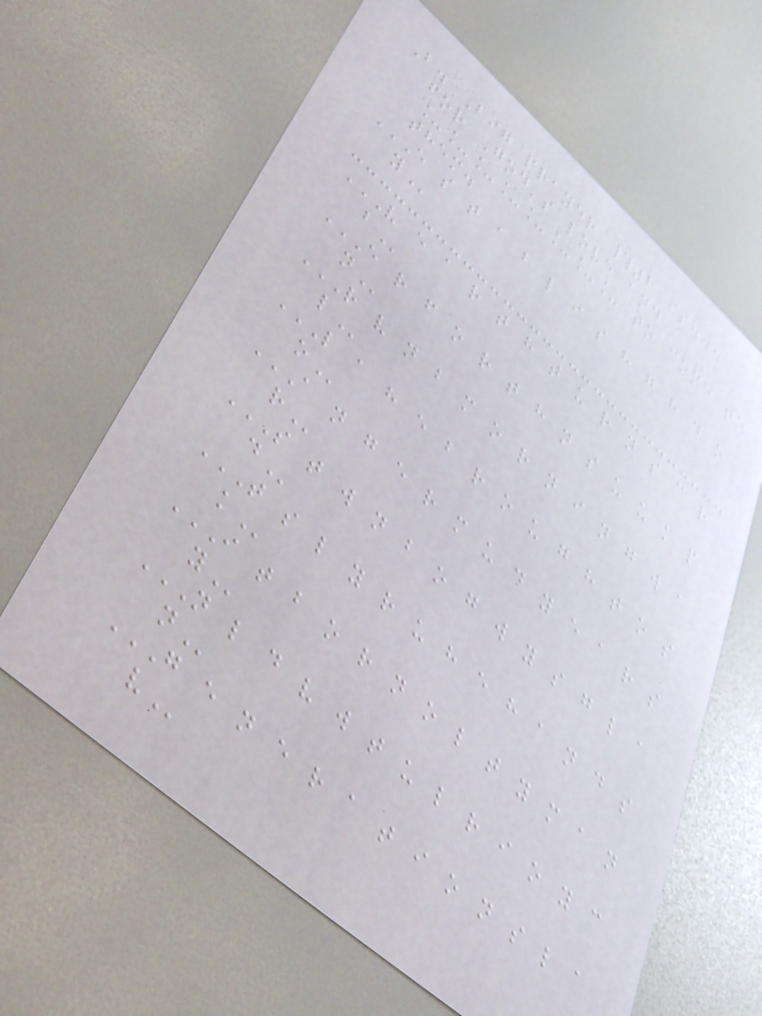B. Big prayer #2 is...
for God's love and
________ to come to
them.
E S T A B L I S H G H D O
Y
V E A R T H T U R N S C R
B
E R F O R T H N S U U K P
N
R V N B M O R N I N G W A
L
L A H E B R O U G H T O S
O
A N G E R M U D Y E A R S
R
S T W N B O G W Y S G L A
D
T S L Y R U H E H A N D S
K
I T B O R N O L T Y M A N
Y
N L D V W T U L R I O Y C
N
G E N E R A T I O N S L A
V
